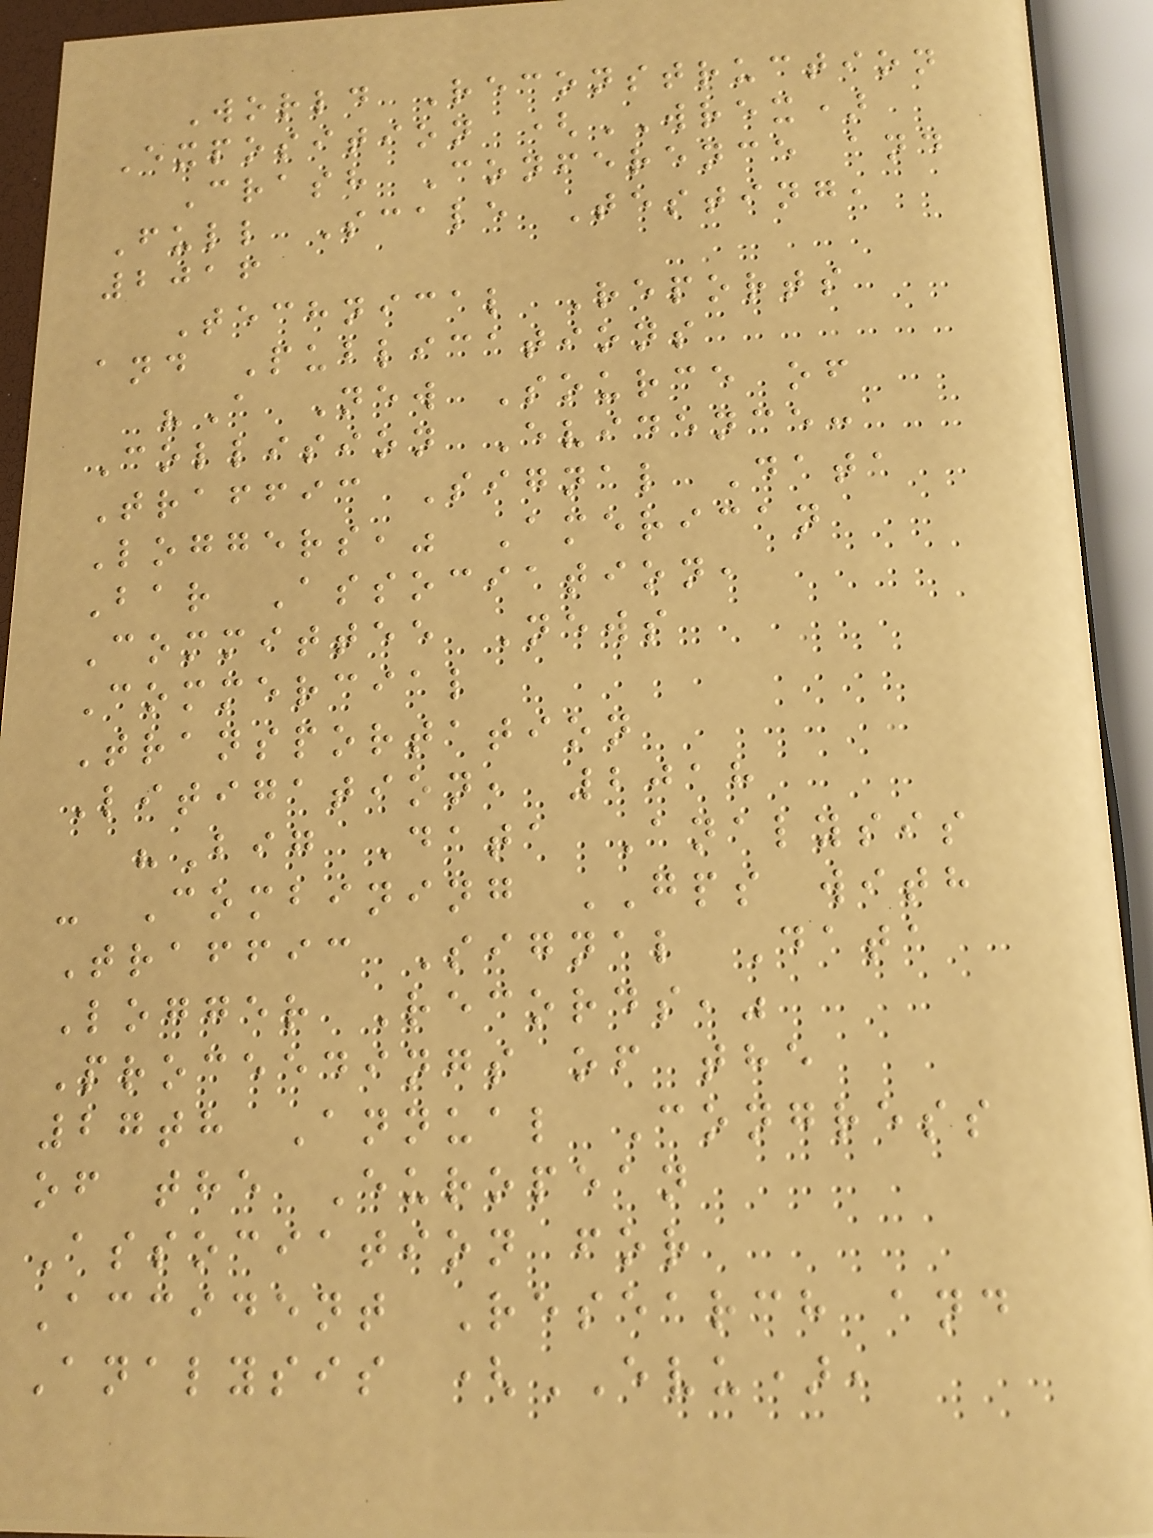World Reconstruction
Exposition (WREX)
Crash Conference and
Full Scale Testing,
2016
Technical Reports
and Publications
"A New Source of
Collision Evidence:
Traffic Signal Data
Loggers," American
Bar Association,
Committee News
Commercial
Transportation
Litigation, 2018
"Big Data Analysis
- Combining GPS with
Traffic Signal Data
Logger Records,"
Proceedings of the
27th Annual Congress
of the European
Association for
Accident Research and
Analysis (EVU),
